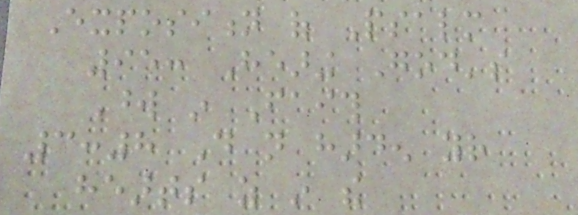Exposition of Psalm
95: Hearing God's
Word in Faith
3:8 Do not harden your
hearts as in the
